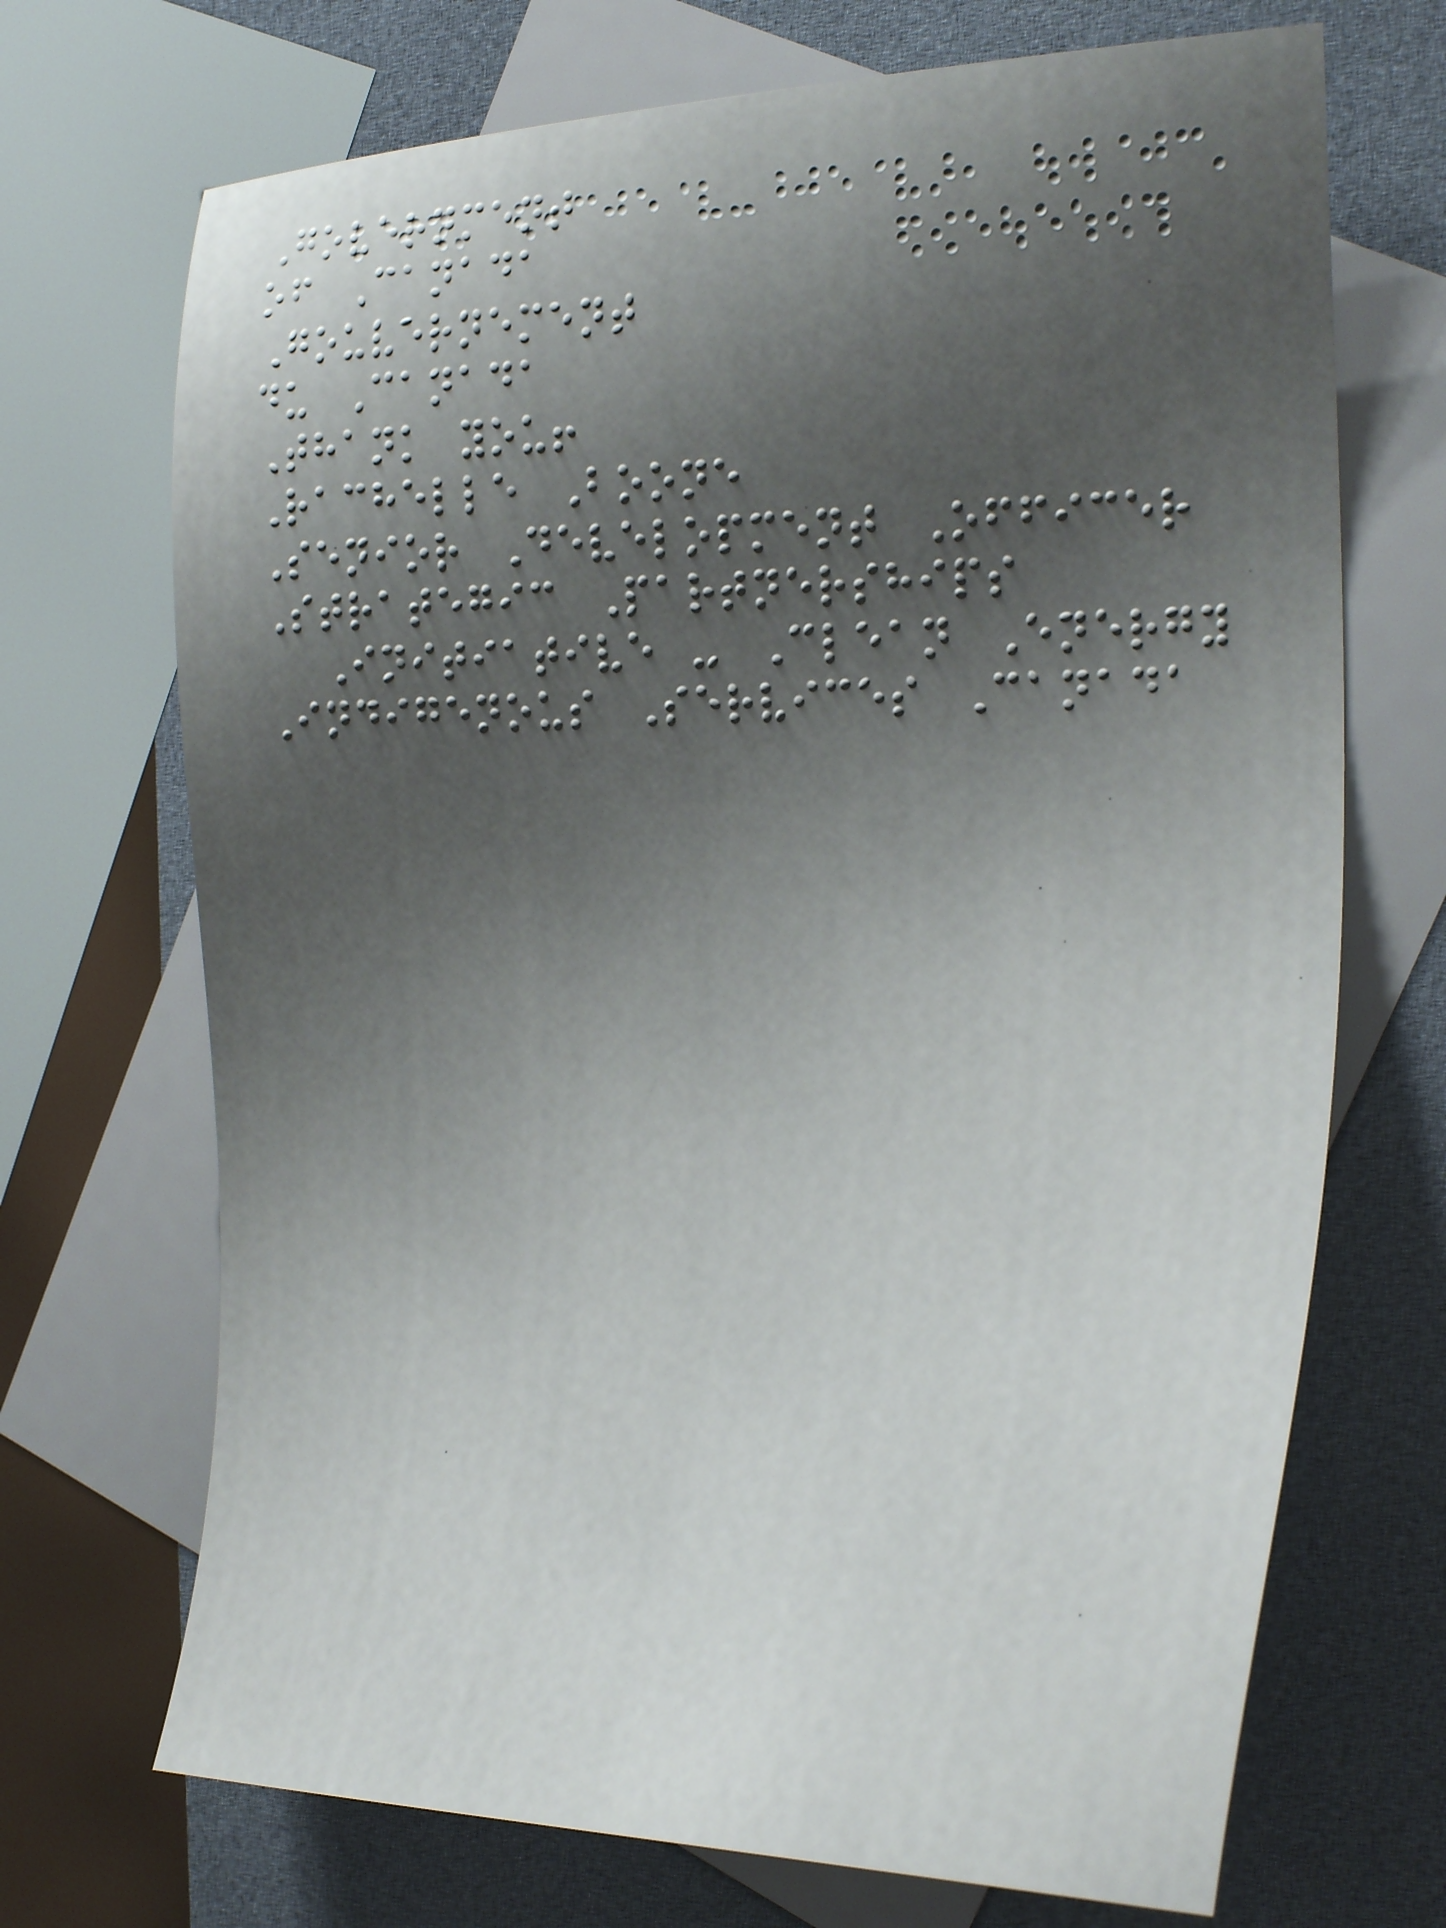Government
of Canada
Gouvernement
du Canada
Thank you!
Rachelle Boone
Senior Development Officer
Strategic Partnerships
Initiative - Clean Energy
Indigenous Services Canada
